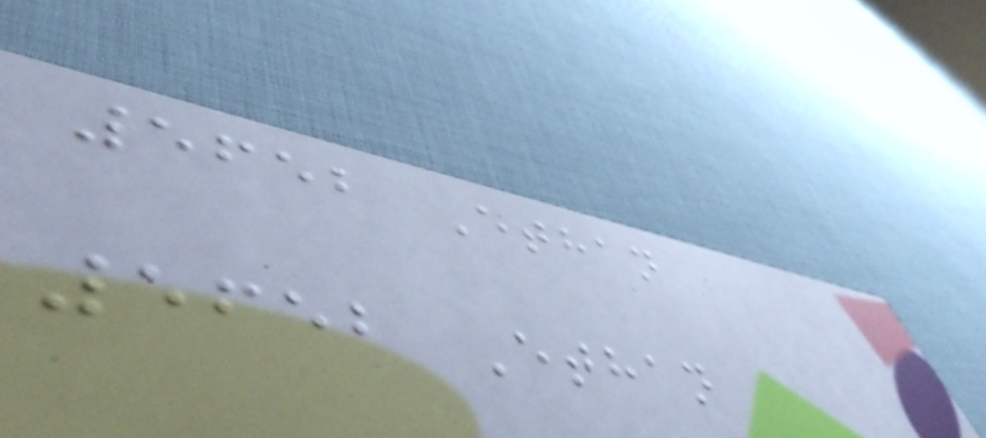5652 Ethan
5652 Ethan
